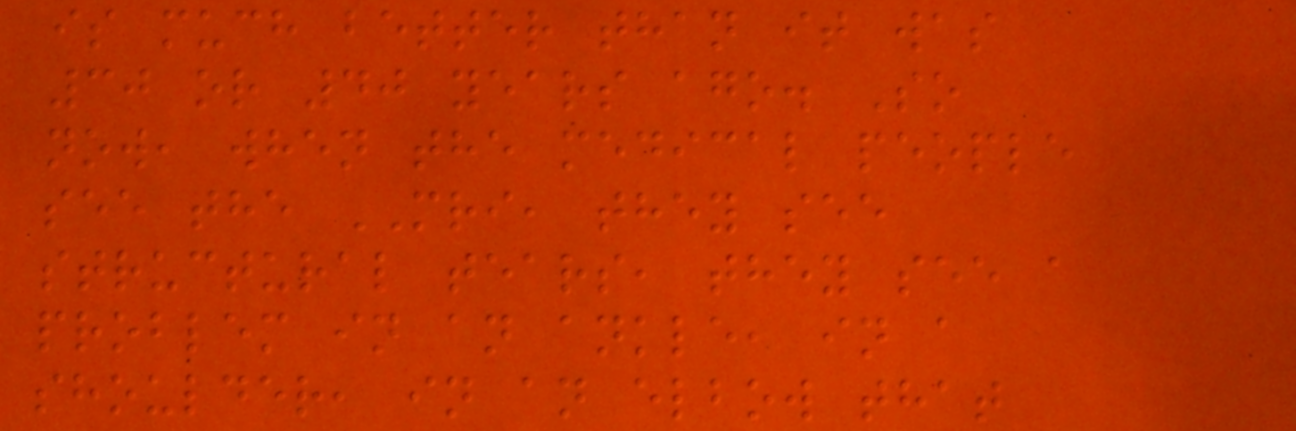is much better than it was
30 or 40 years ago. So
now, when the medical people
see the MRI, they see
structural tears, they see a
problem in an ankle, in a
shoulder, in an elbow that
